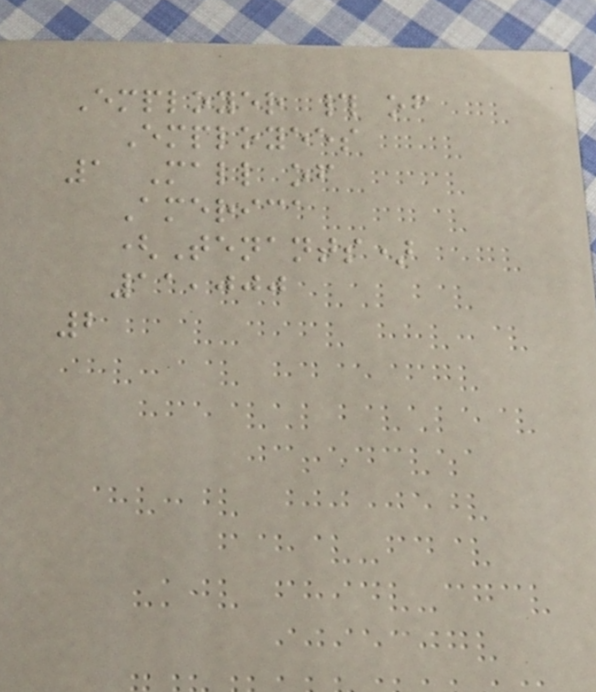Employer # of
Employees
1 Mall of
America
(Tenants)
11,000
2
